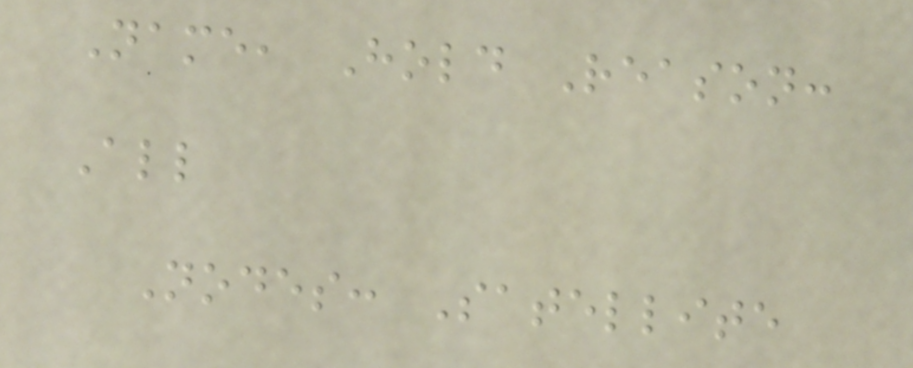Name, Hold Reason:
All
Nodes: Satellite
